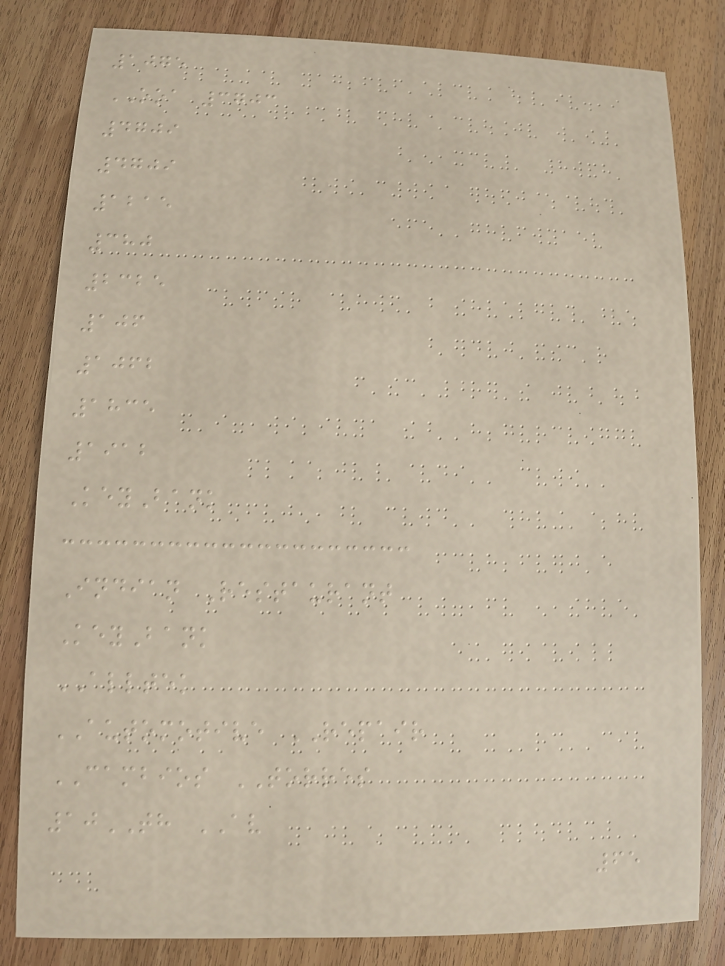1075
OOA 3703
4709
4709
1215
380
2325
106
1062
1835
1912
KeyBank
Indian Restaurant
KeyBank
ALLTEK
AUTOMOTIVE REPAIR
CAMBIOS TORRES
10TH AV
65
